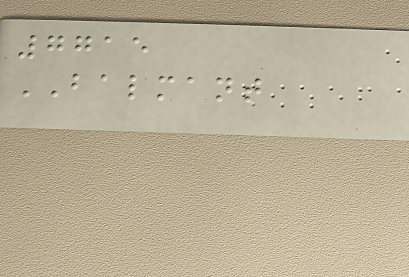7715
BALMANT
